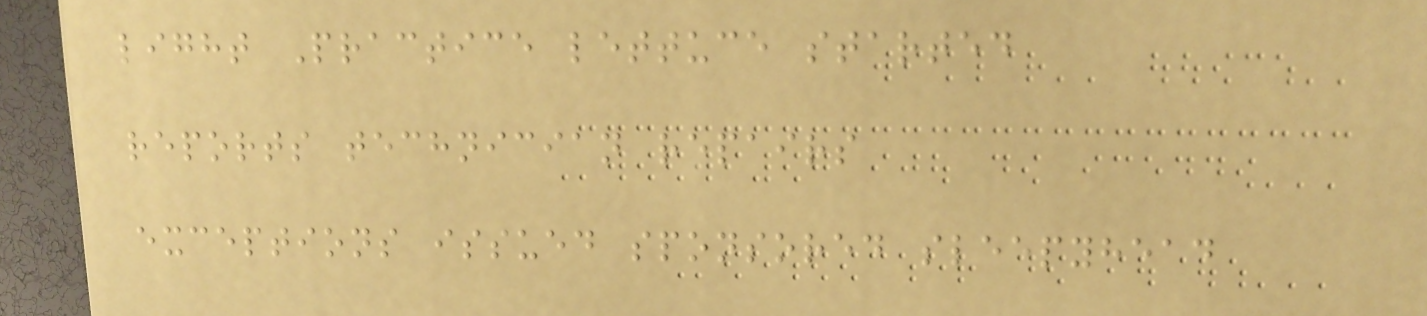light Practice lettuce started
reports technician repairs
exceptions issued sponsored sleepyhead
